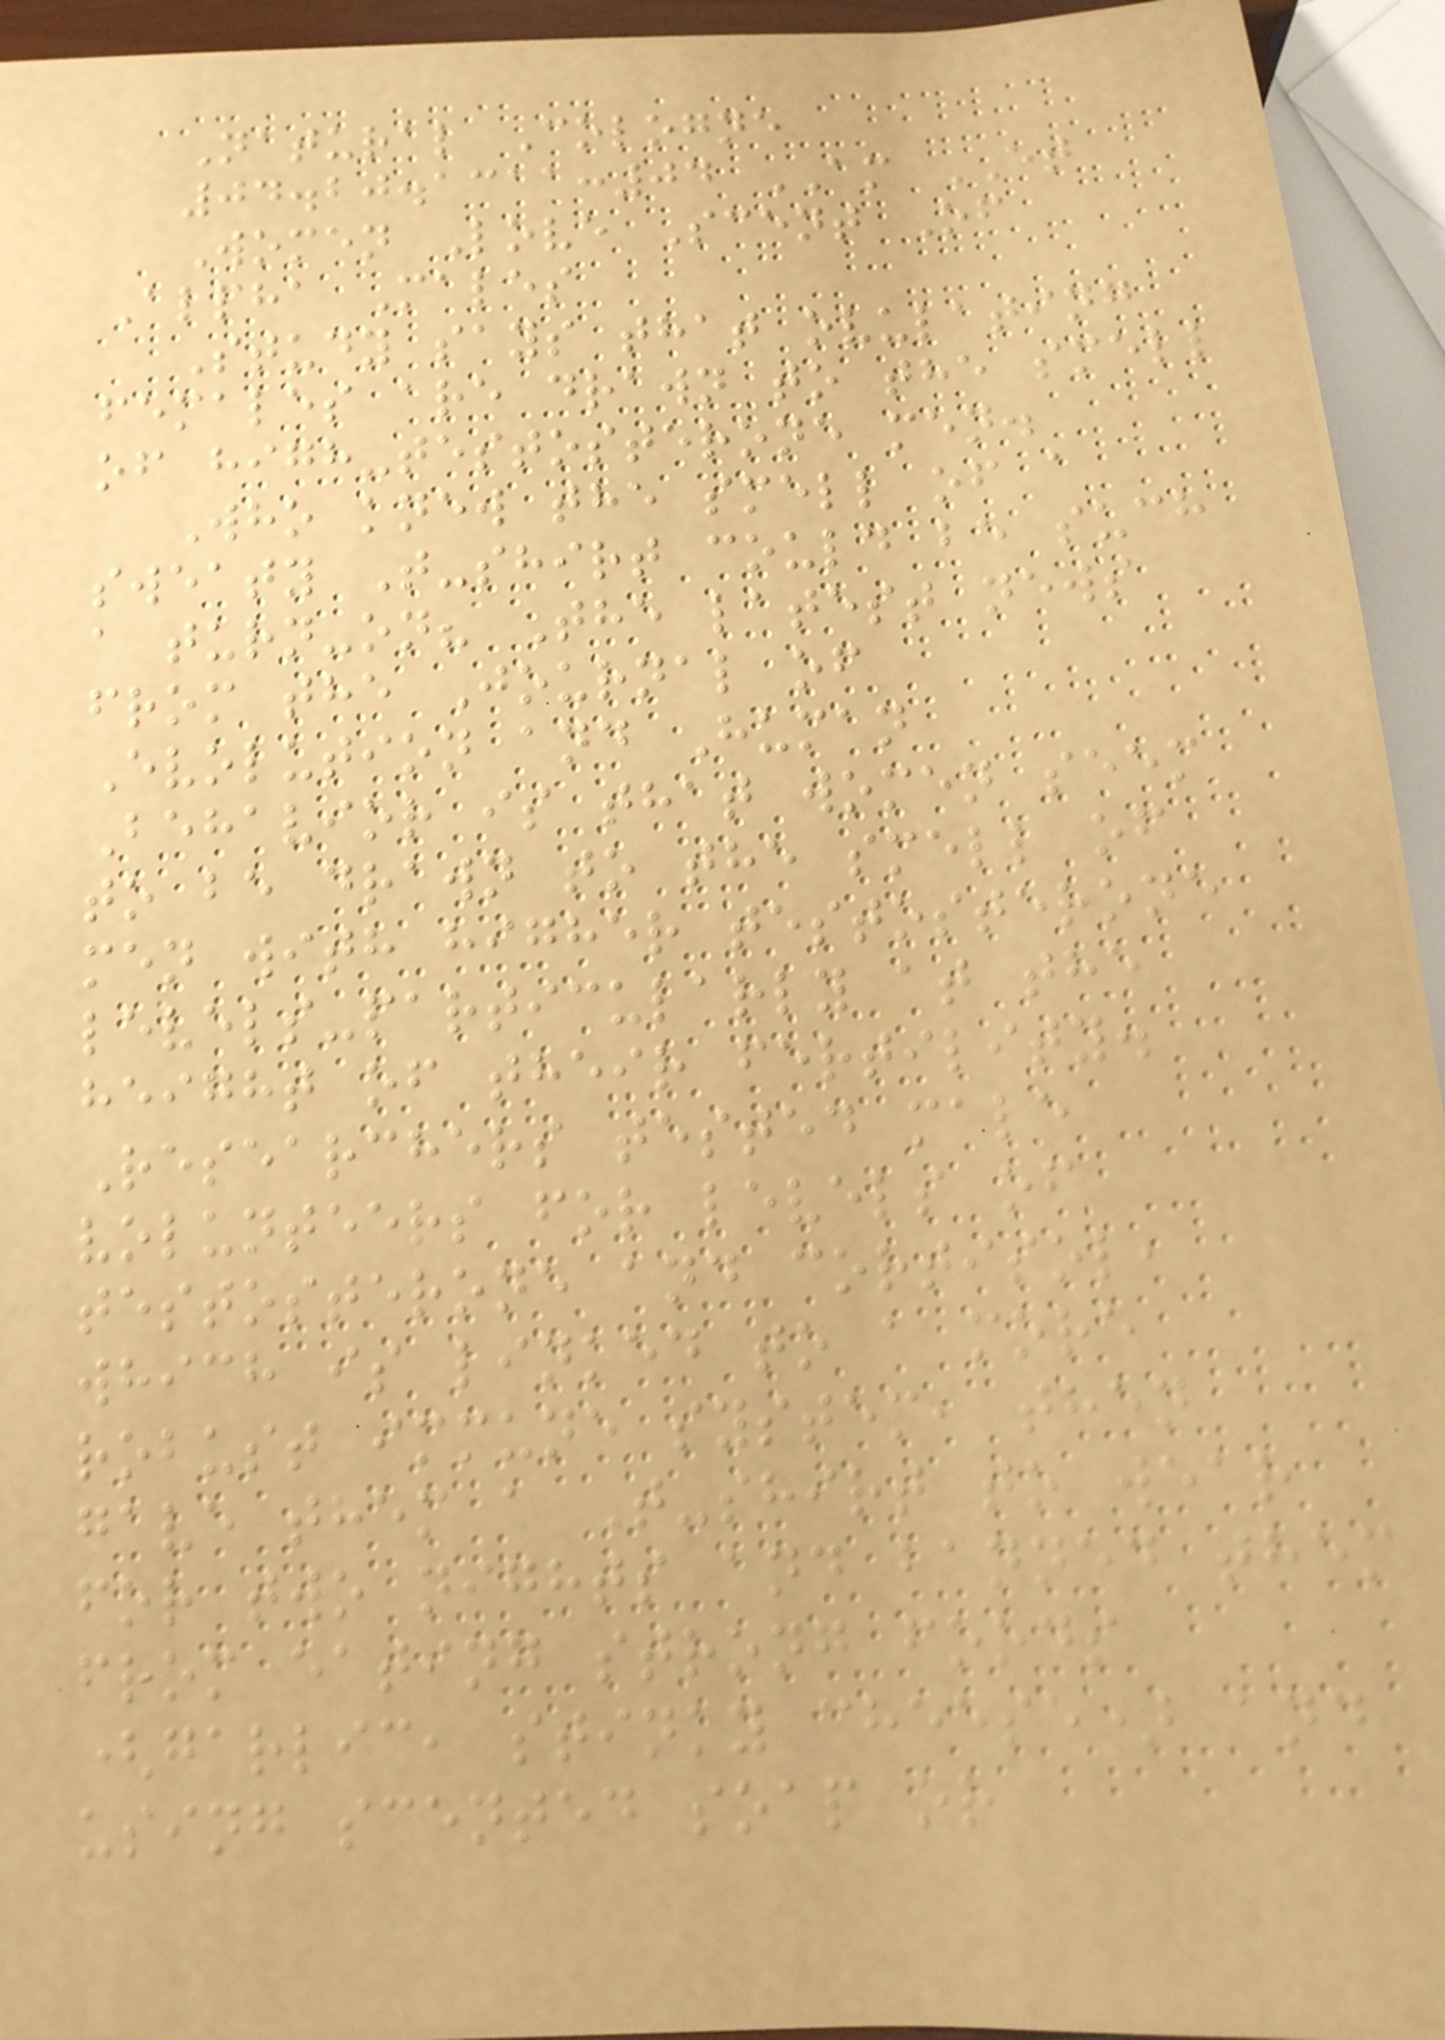Natural Cologne
04.20.1311:04 AM ET
Women Love Scent Of
Alpha Males
Study says that ovulating
females are drawn to the smell
of high-testosterone men.
Who knew the smell of a
sweaty T-shirt could be such
a turn-on? The latest news
from the Journal of
Evolution and Human
Behavior is that women seem
to be drawn to the smell of
men with higher testosterone
levels-particularly at the
height of their fertility.
Researchers tested male
volunteers for levels of
testosterone and cortisol,
which is linked to a more
robust immune system, then
gave them a T-shirt to wear
for two nights and banned them
from eating strong foods
(garlic, stinky cheese) and
using scented soap or
